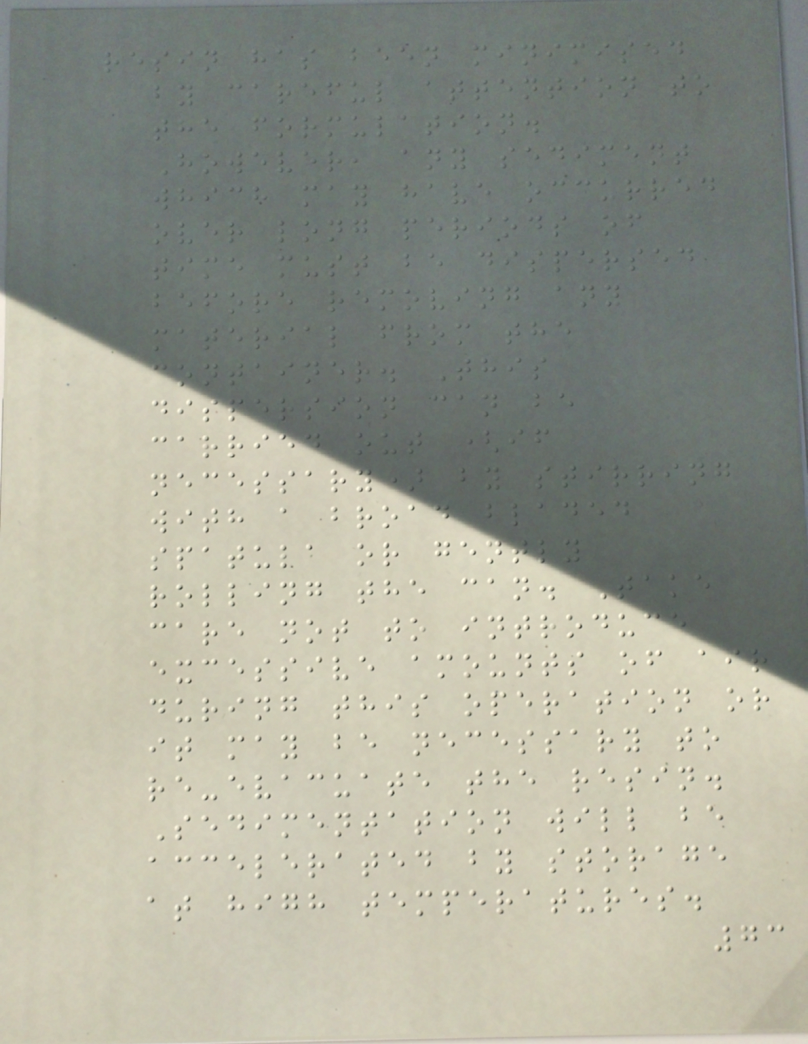resin has been minimised
by careful attention to
the formulation.
However, any sediment
which may have occurred
over long periods of
time must be dispersed
before removing any
material from the
container. This
dispersion can be
carried out (if
necessary) by stirring
with a broad bladed
spatula or gently
rolling the can. Take
care not to introduce
excessive amounts of air
during this operation or
it may be necessary to
re-evacuate the resin.
Sedimentation will be
accelerated by storage
at high temperatures.
73
